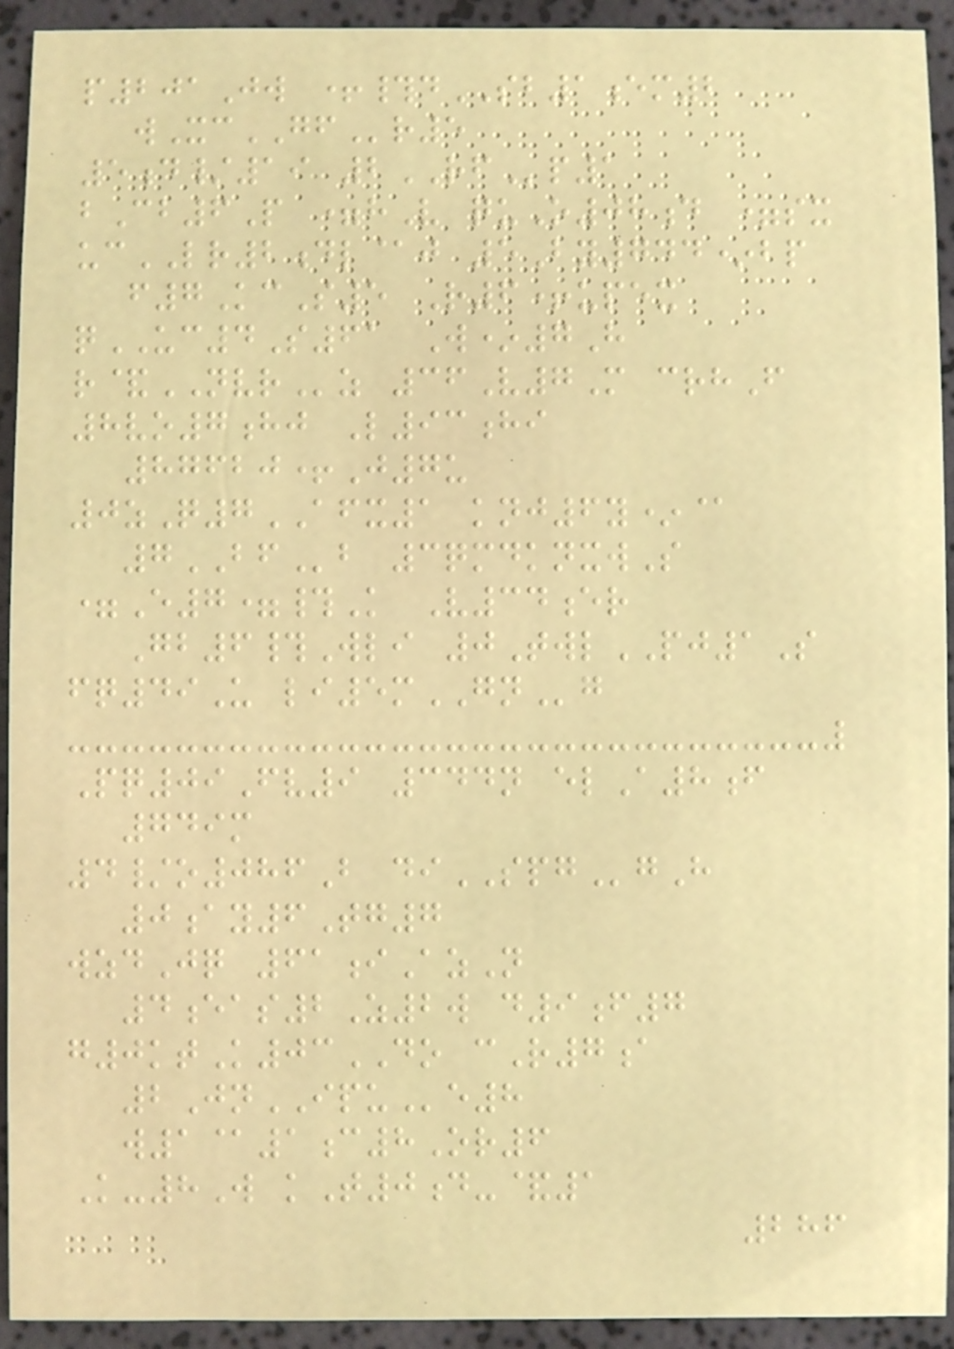p201Jw +#dSB1em2
wXcGFr5
5d/19 2RFp1
bCb6P =hV quO08d =sx
ucLR2dl@j 5By744*bp
f7KcS5 R6+upex
qUC4S61 W*7H
r&NVRz 36V7M crhF
8vo7hj L93hi
87620+J7u
0zQ7AFX1 knj6y*@
7BFb 3qmdknxwS
=E7=#K V34er
Gb6#Wli 0TwlPJ1S
fq49U li5mGNg
Pq09Fv9 344n elA8f
749m
4/o086B diSPGgH
0ay6Tg7
wzdJq 61iAzN
4eas2Z2w d9f7
g0ktK03DO cR7a
2JnIPUe8
w1@1c8Or6
K-8W kT0d-&1
286
